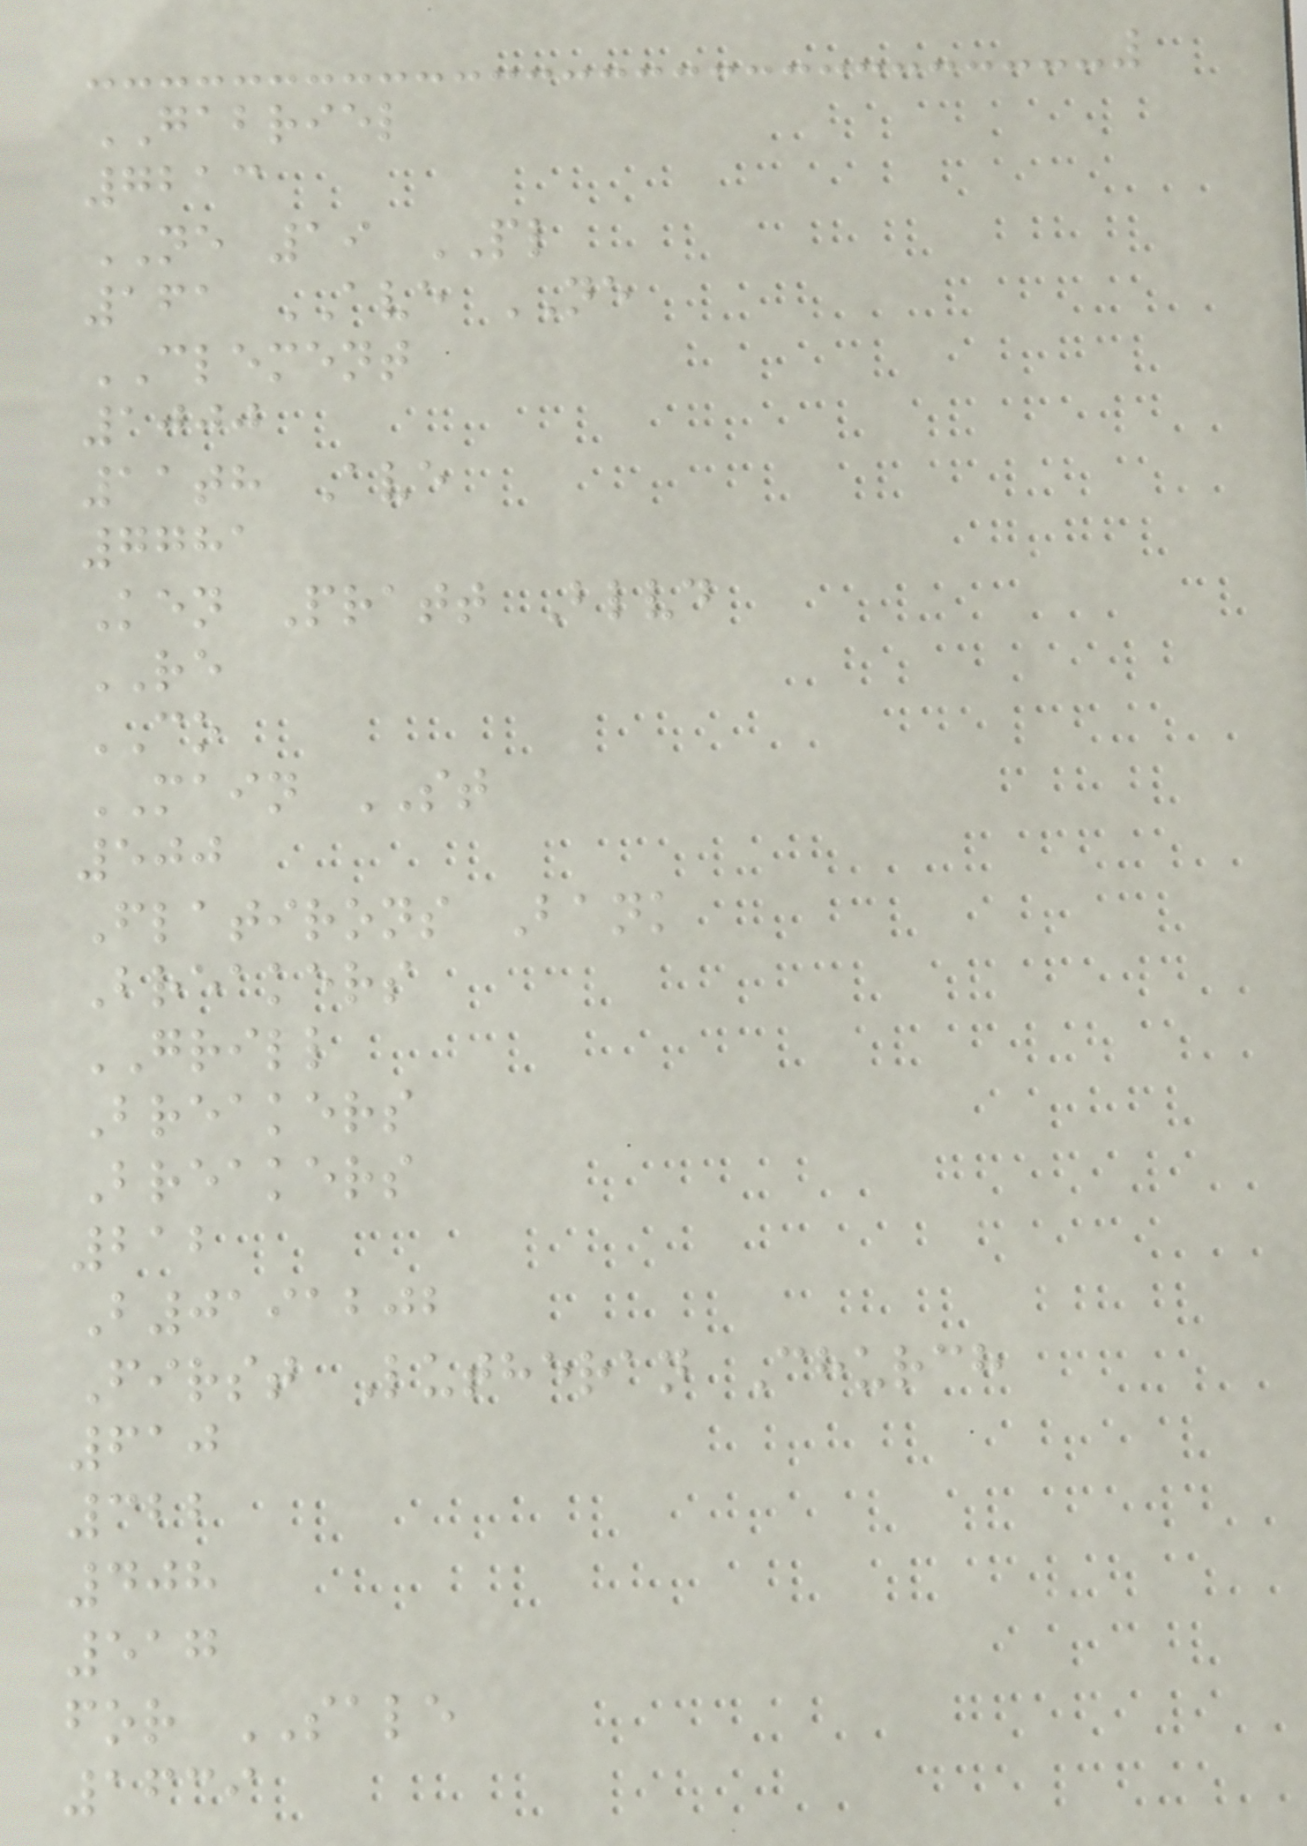GABRIEL
7213
NE 19 PL
161 AVE NE
CLEMENT
1000
11th Ave
7781
Ken Pratt Blvd
RE
CO
MAIN ST
500
Flatirons Bank
Breakers
GRILL
Breakers
Breakers
212
B0191202
First Lutheran Church
610
322
408
517
for SALE
1639
